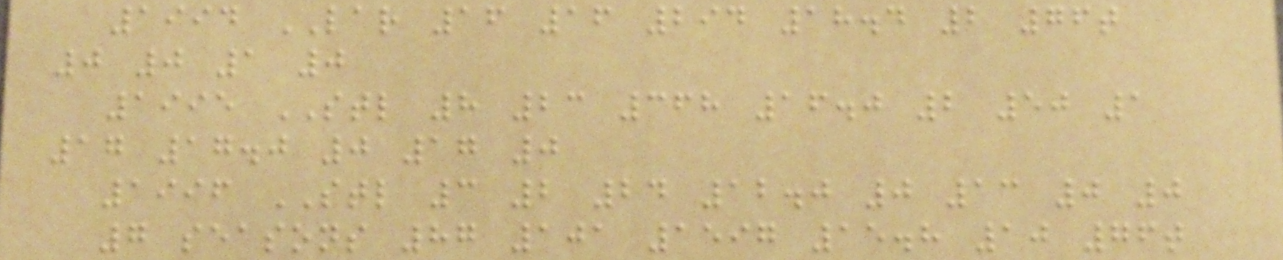1994 LAR 16 16 294 18.4 2 76t
0 0 1 0
1995 STL 8 23 368 16.0 2 50 1
17 17.0 0 17 0
1996 STL 3 2 24 12.0 0 13 0 0
7 seasons 87 101 1597 15.8 10 76t
